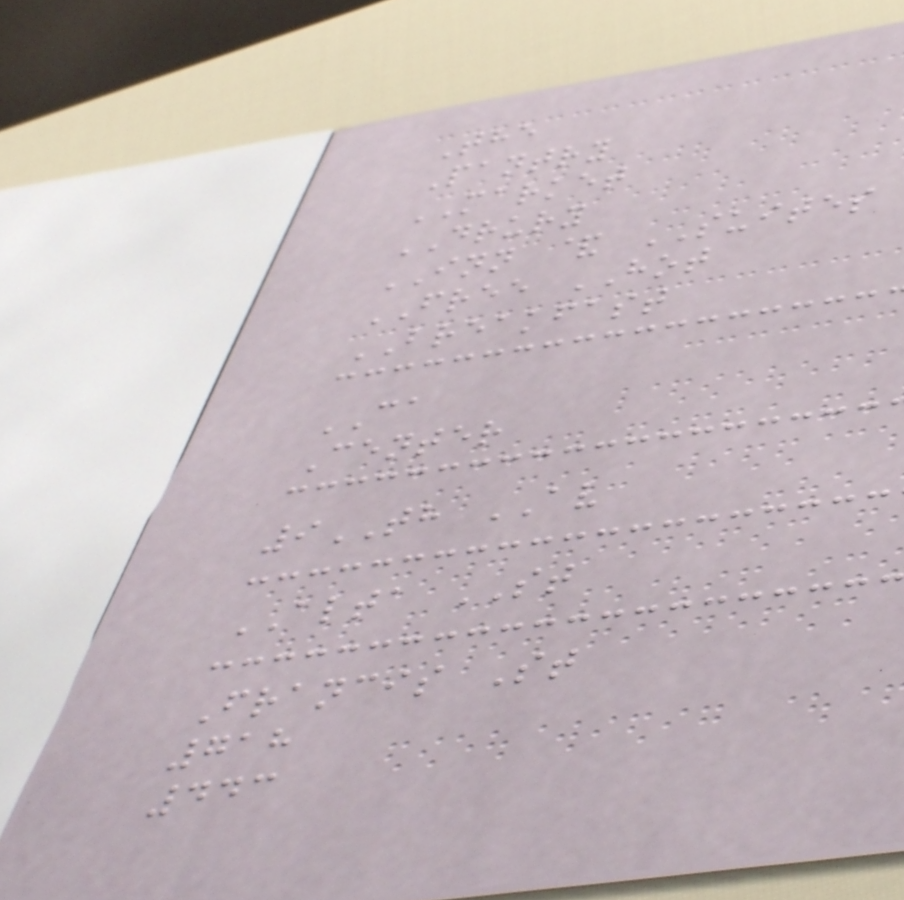The
Pantry
MARKET
DRURY
INN & SUITES
FREE HOT
BREAKFAST
CA
Center
9TH AV
ALTA ST
Francis St
718
443
